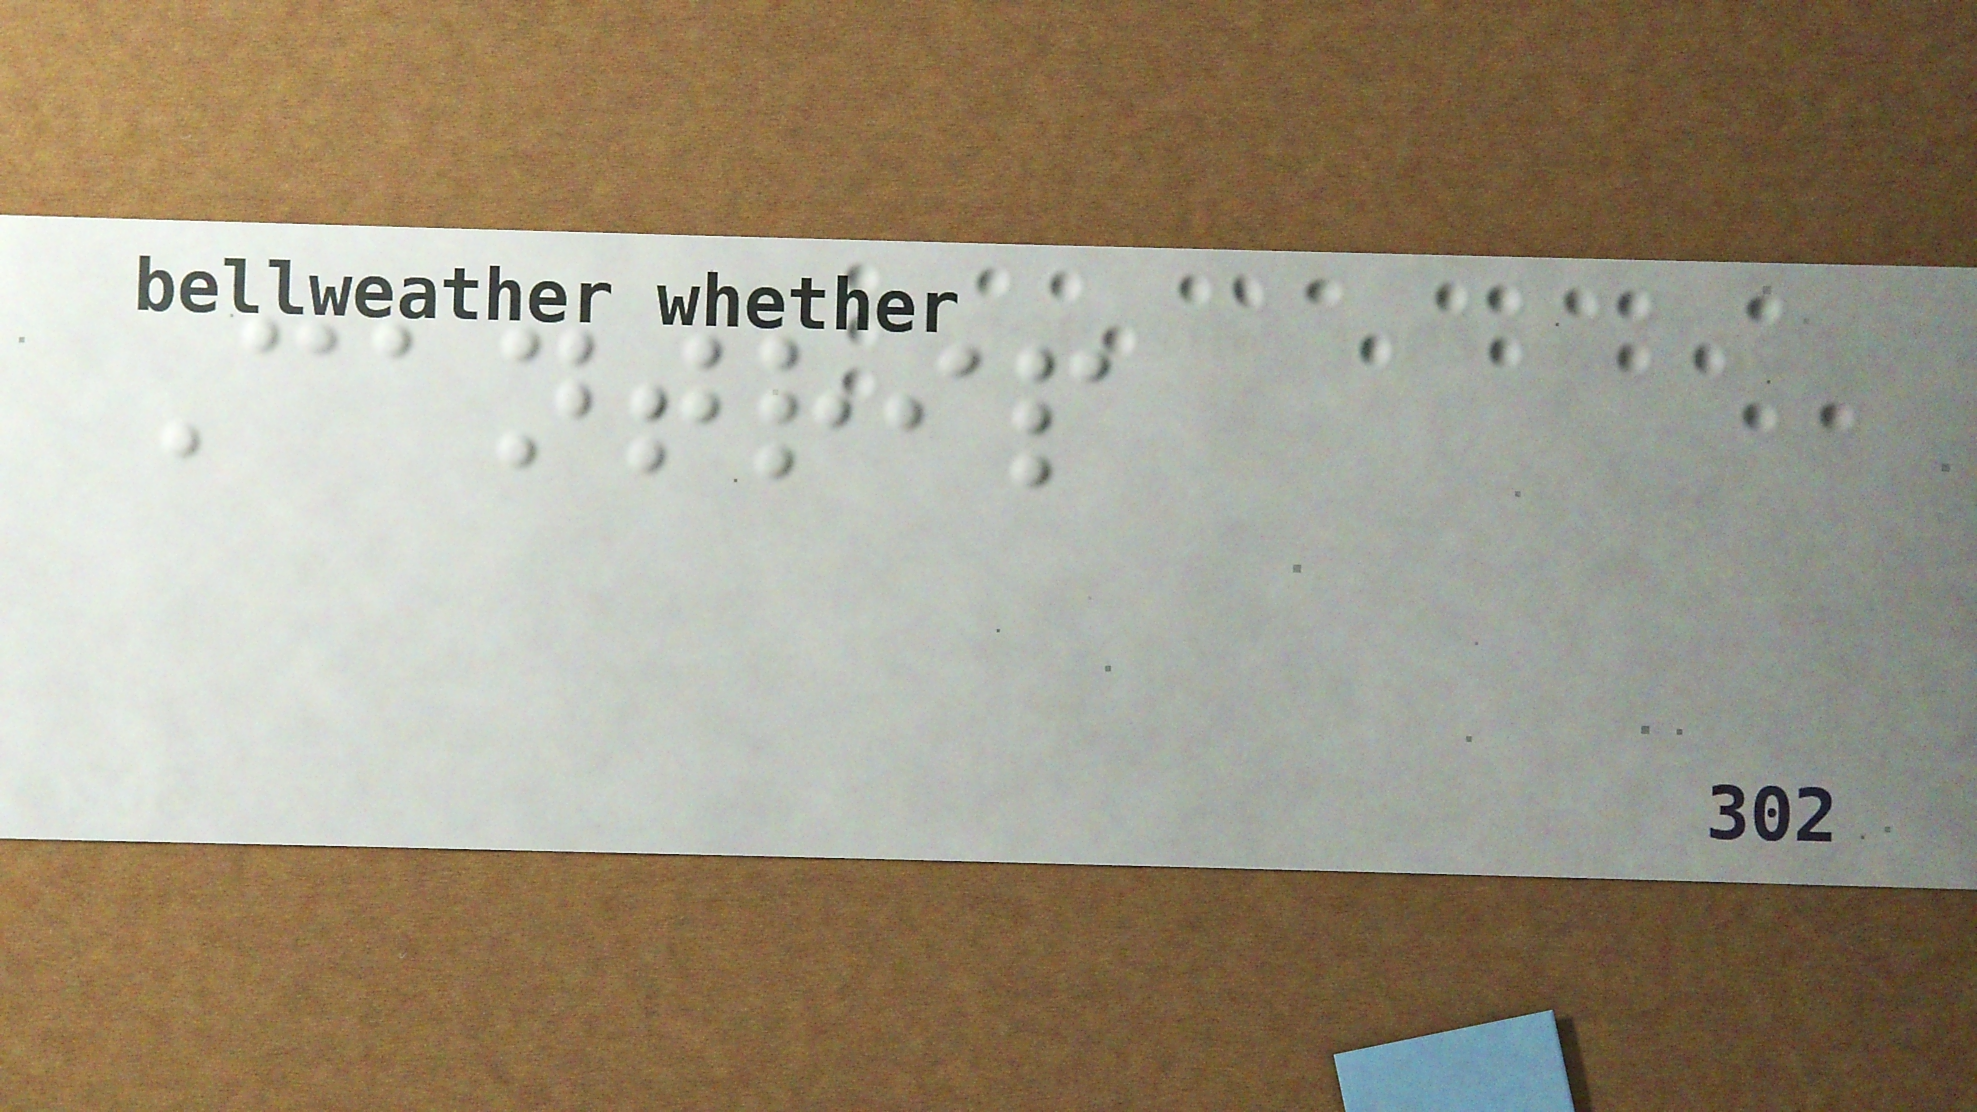Cantrip
